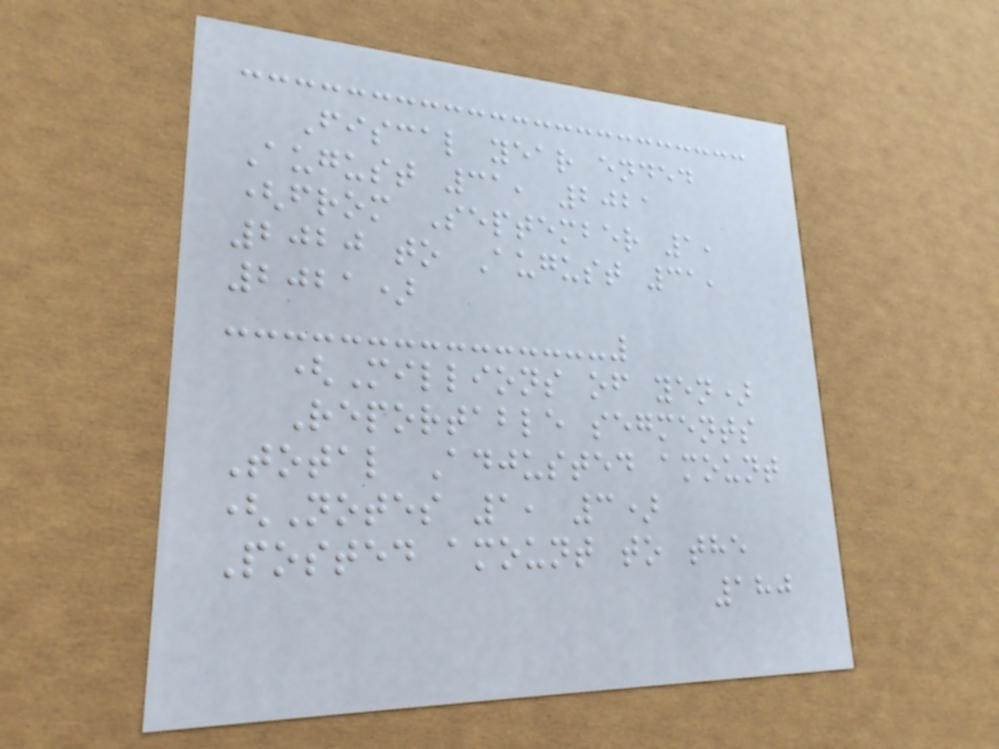Fiscal year ended
August 31, 2021
(from September 1,
2020 to August 31,
2021)
(Millions of yen)
Reportable segments
Total Adjusted amount
(Notes 1, 3)
Posted amount to the
180
